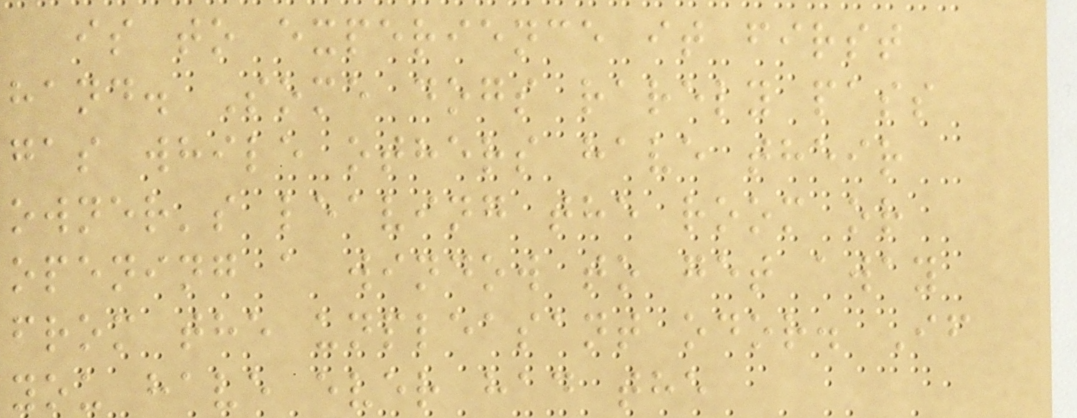is to experience it first
hand. Some dogs rarely pass
gas while others have their
owner's leaving the room or
opening a window to get away
from the unpleasant odor. If
you have ever had the
